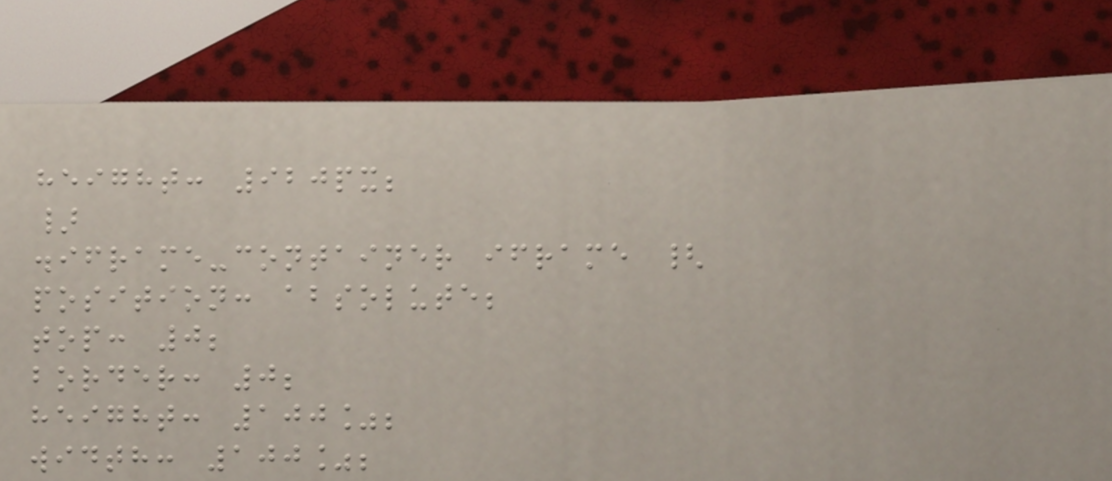height: 920px;
}
.iframe-container iframe {
position: absolute;
top: 0;
border: 0;
height: 100%;
width: 100%;
